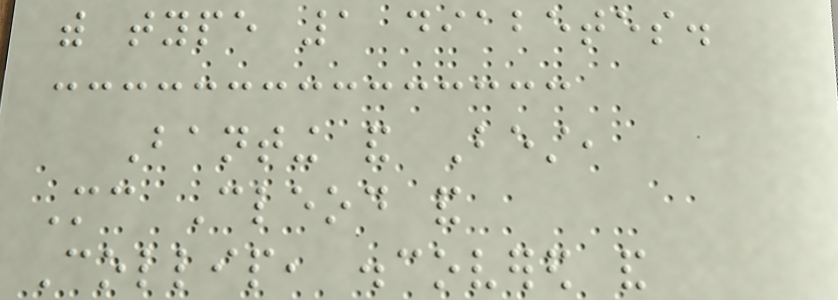with type 1 diabetes.
Banting and Best,
Mc Cleod and
Collip, discovered and
